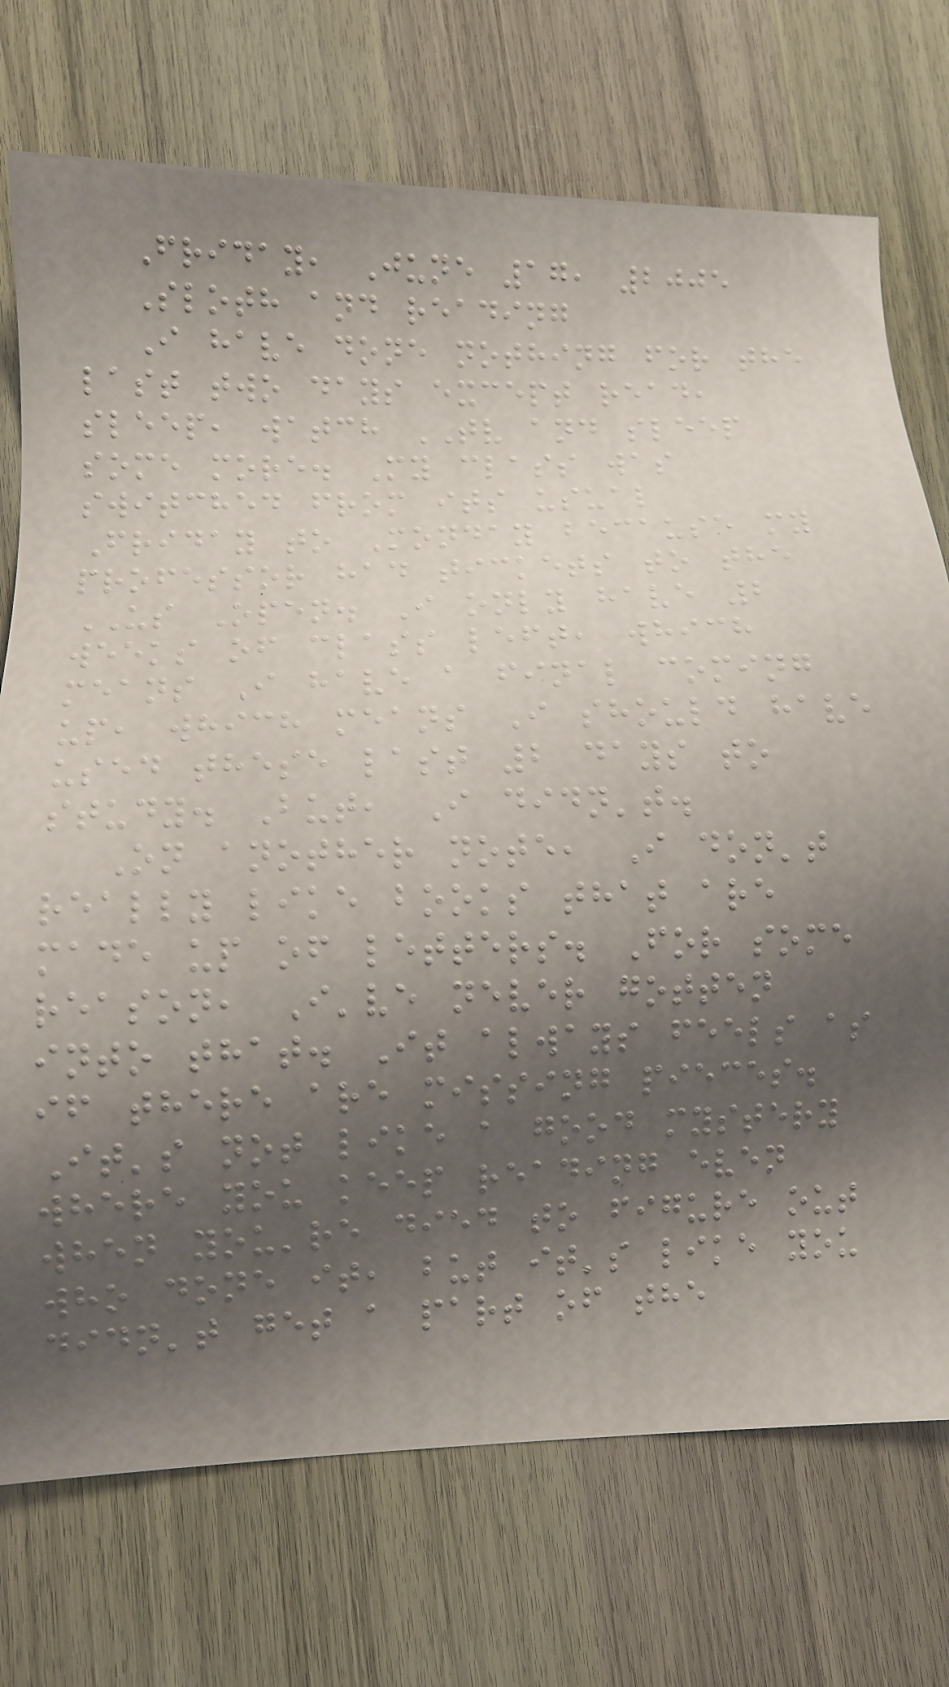Friday, June 17, 2005
Sloth and reading
I have done nothing for the
last two days except read,
sleep, watch TV and sleep
some more. My class was
switched from its usual
Friday to Monday because my
professor had tickets to the
US Open. I only have 2
weeks of class left, which
means I have a final coming
up, which means I should have
used these last 2 days to
study. But, I didn't.
On another note, I don't
really like books that are
made up of letters. For some
reason, I've never gotten
into that. It always feels as
if there are missing pieces.
It's not like a good mystery
where you keep reading even
when you're died to figure out
who done it, but it's like you
didn't get a part of the
